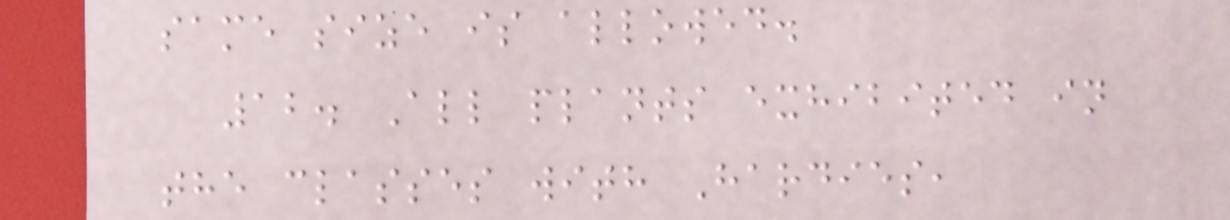same size is allowed.
12. All plants exhibited in
the classes with Hardies,
